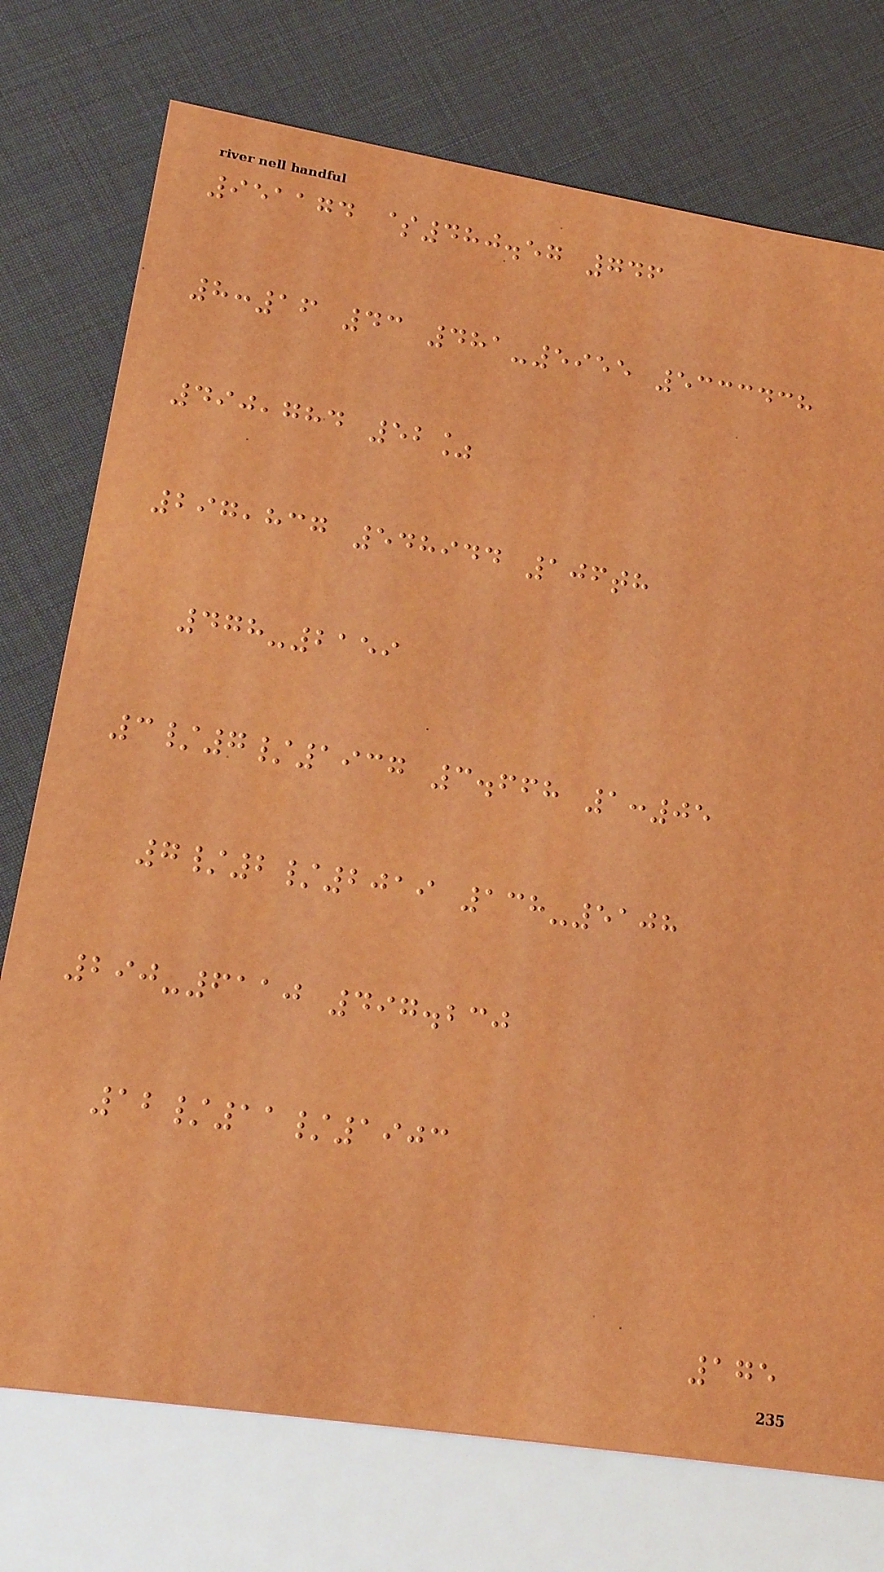951174 $480.57 746
8:16 43 481-5955 5333438
490,784 52%
297,837 548944 106th
478-2159
3/7/1937 3.668 1:05
7/2/2019 138-5108
290-6110 497.230
12/11/1903
175
